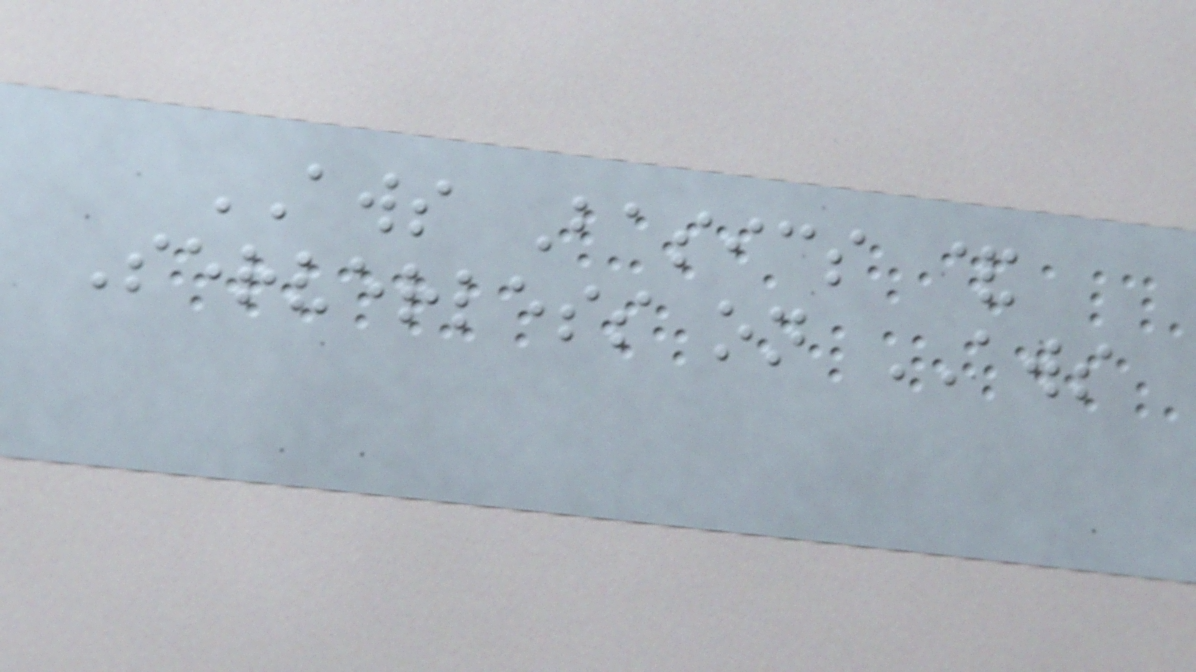AWS Basics &
Serverless on AWS
